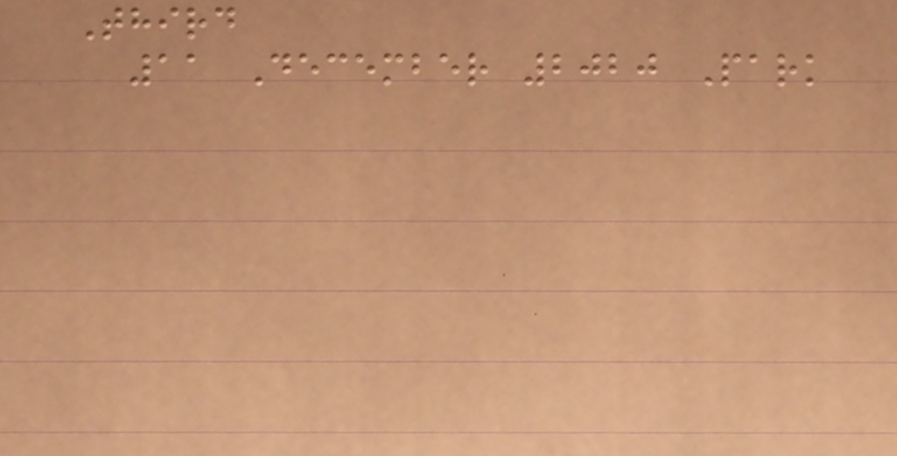Third
11 December 2020 Park
